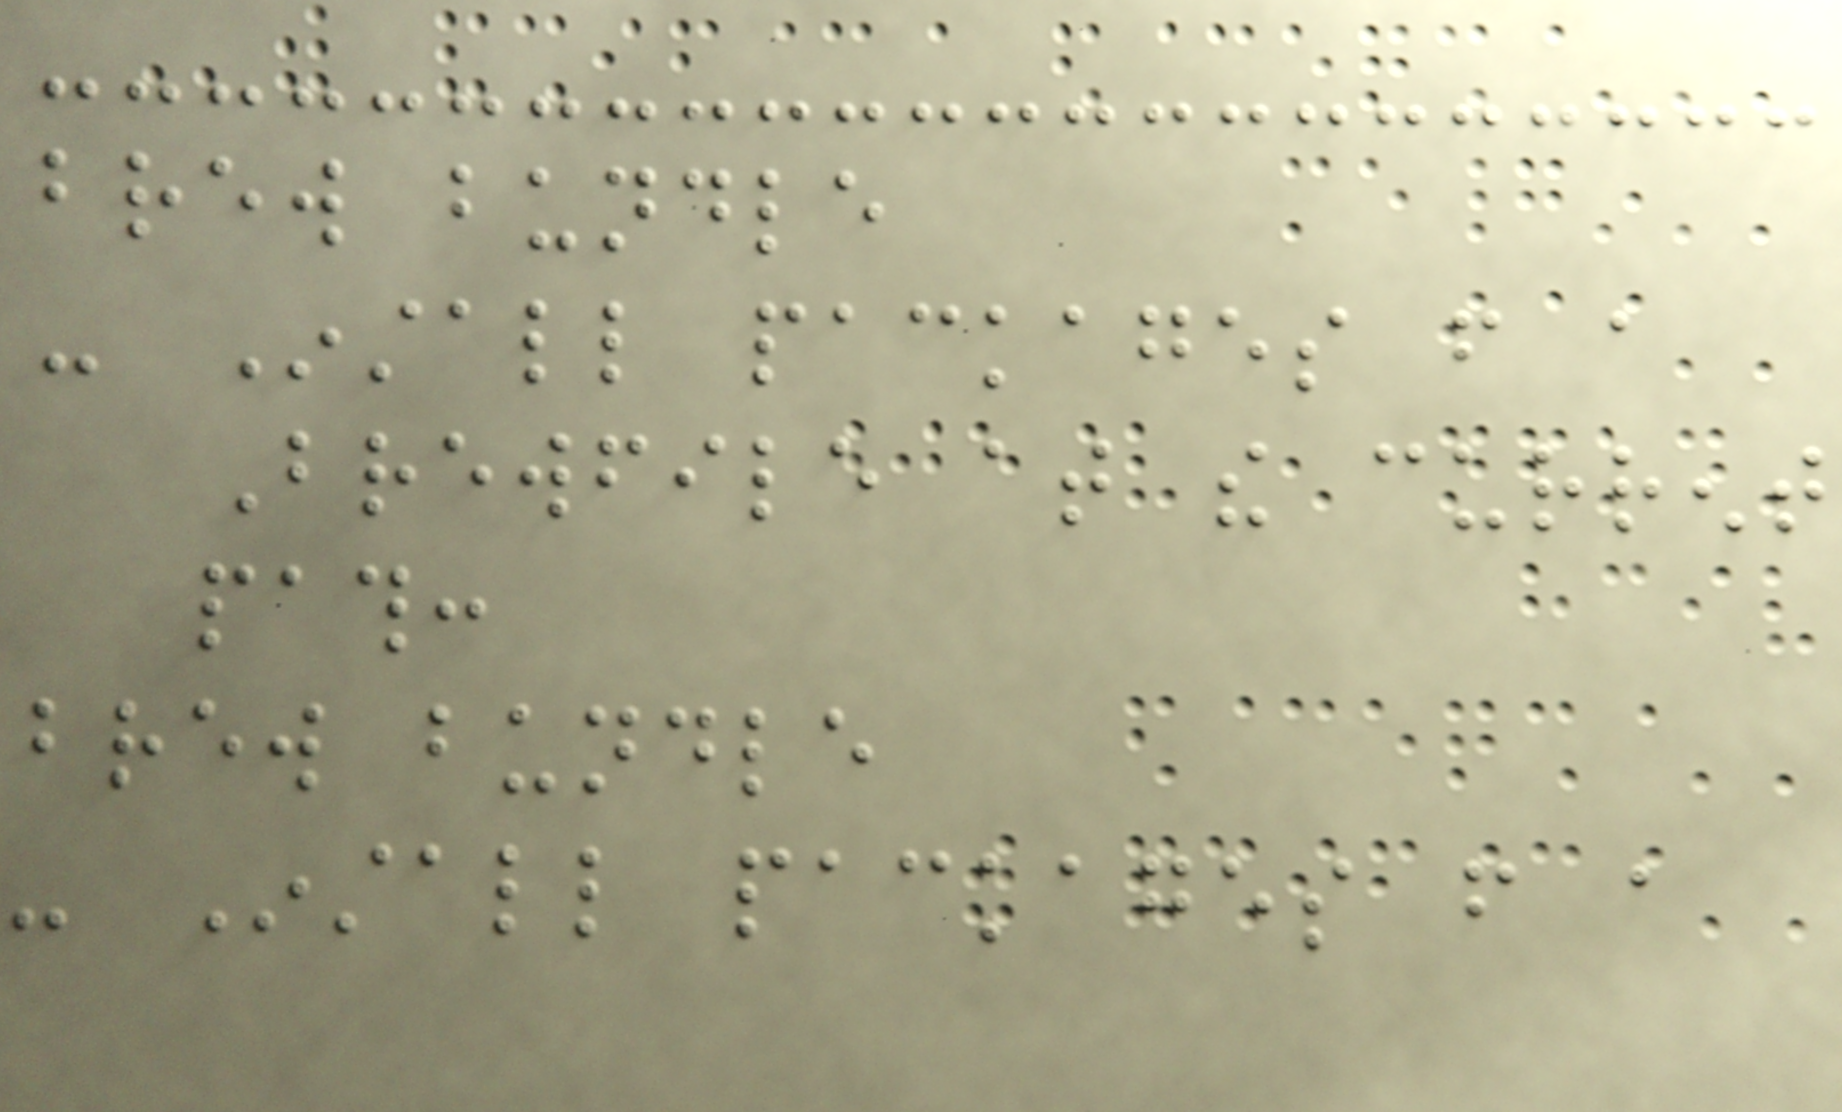brew bundle
- Install packages from a
Brewfile at the current
path:
brew bundle
- Install packages from a
